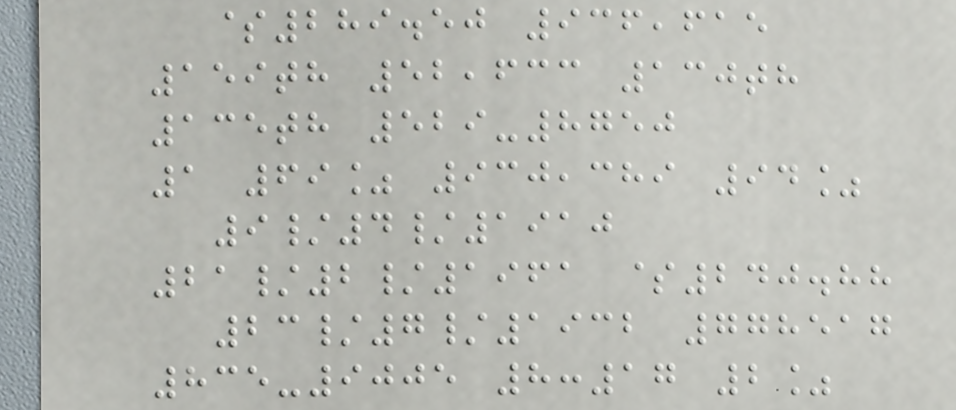$289.50 936,615
159th 52,633 130th
135th 529-8750
1 69% 930,389 94%
9/4/1910
21/2/1961 $240.88
23/7/1932 778517
835-9005 8:17 2%
